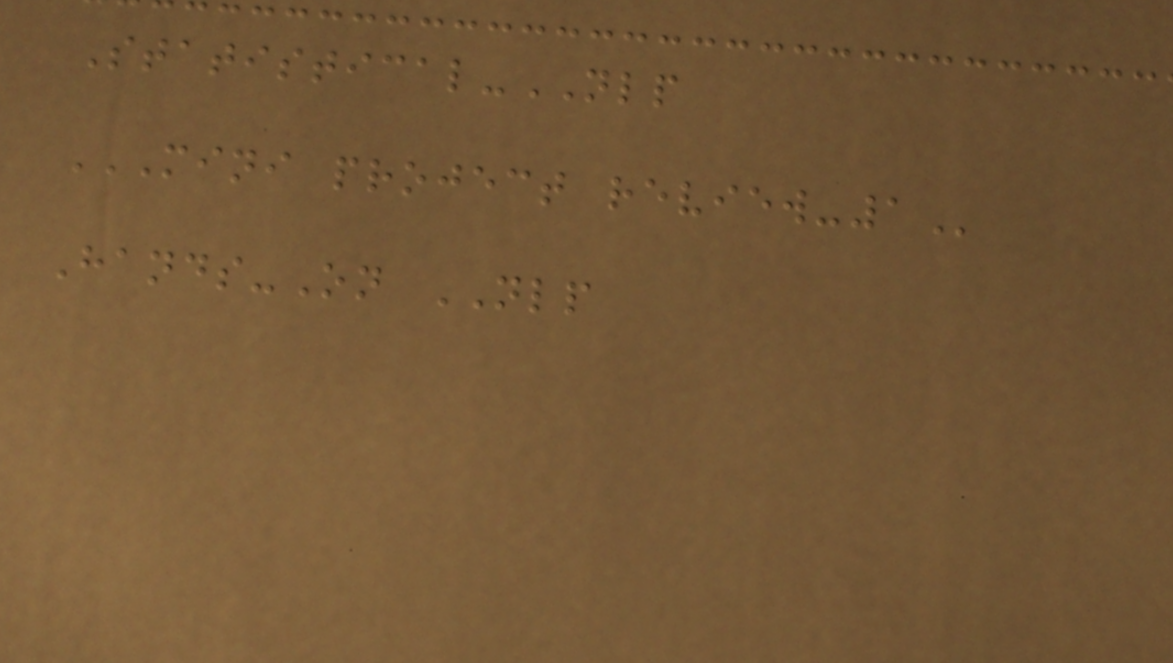Statistical-NLP
MINI PROJECT REVIEW-1
Hands-On NLP
